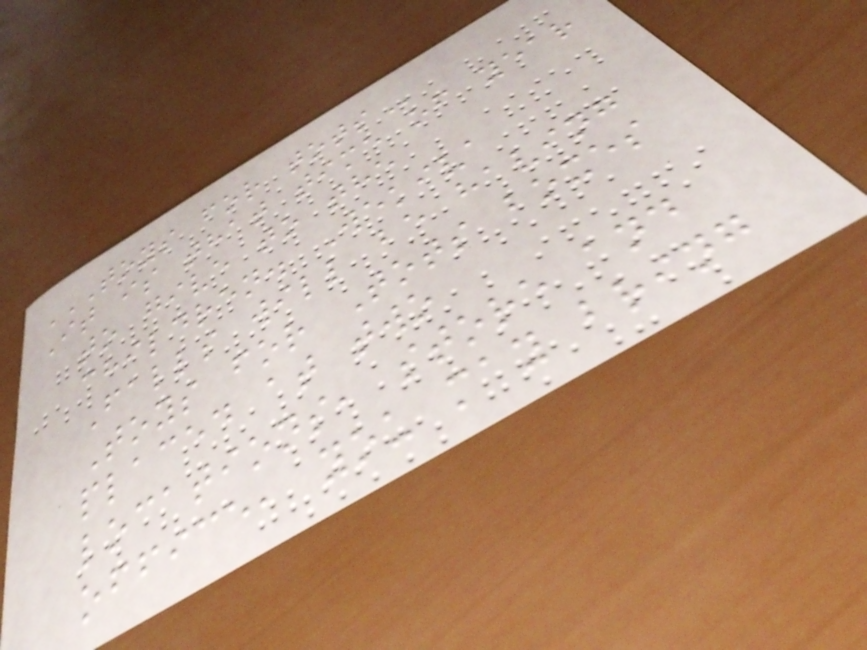TOYS FOR TOTS
It is that time of year
to give to the
children. Wekiva
Falls will be having
Toys for Tots boxes
placed at two
locations, store and
office, you may bring
